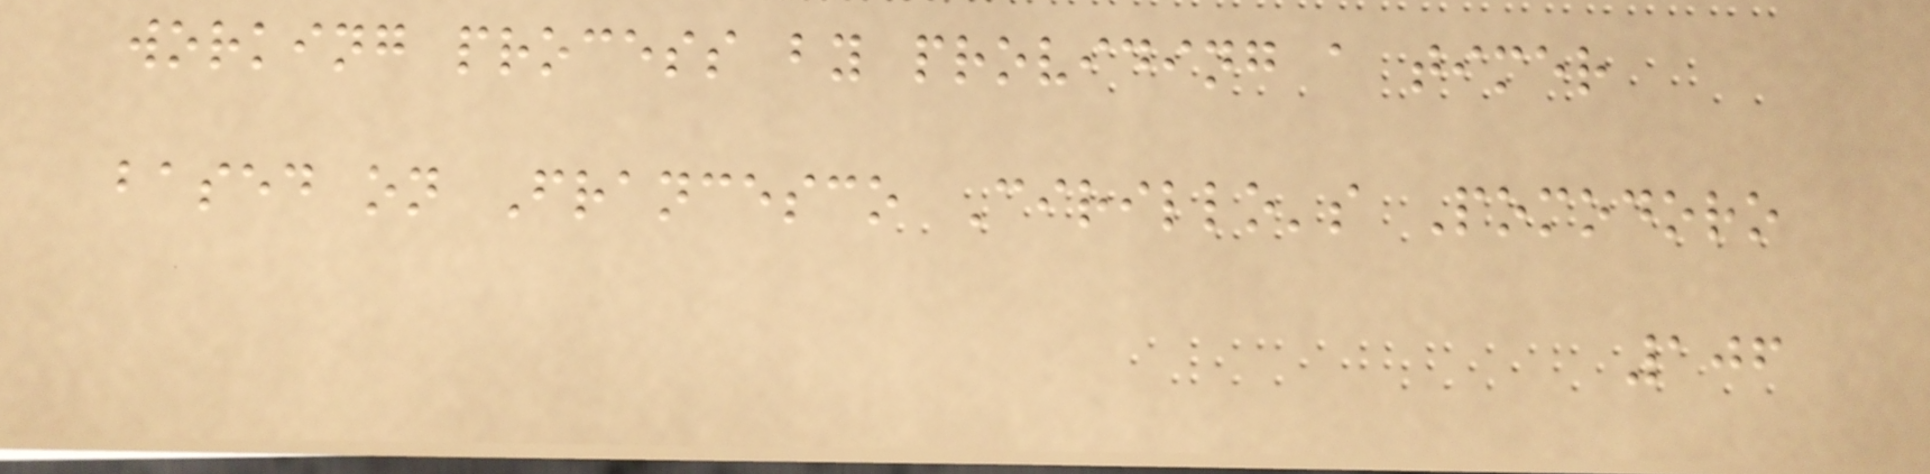working process by providing a timer
based on Francesco Cirillo's Pomodoro
106
